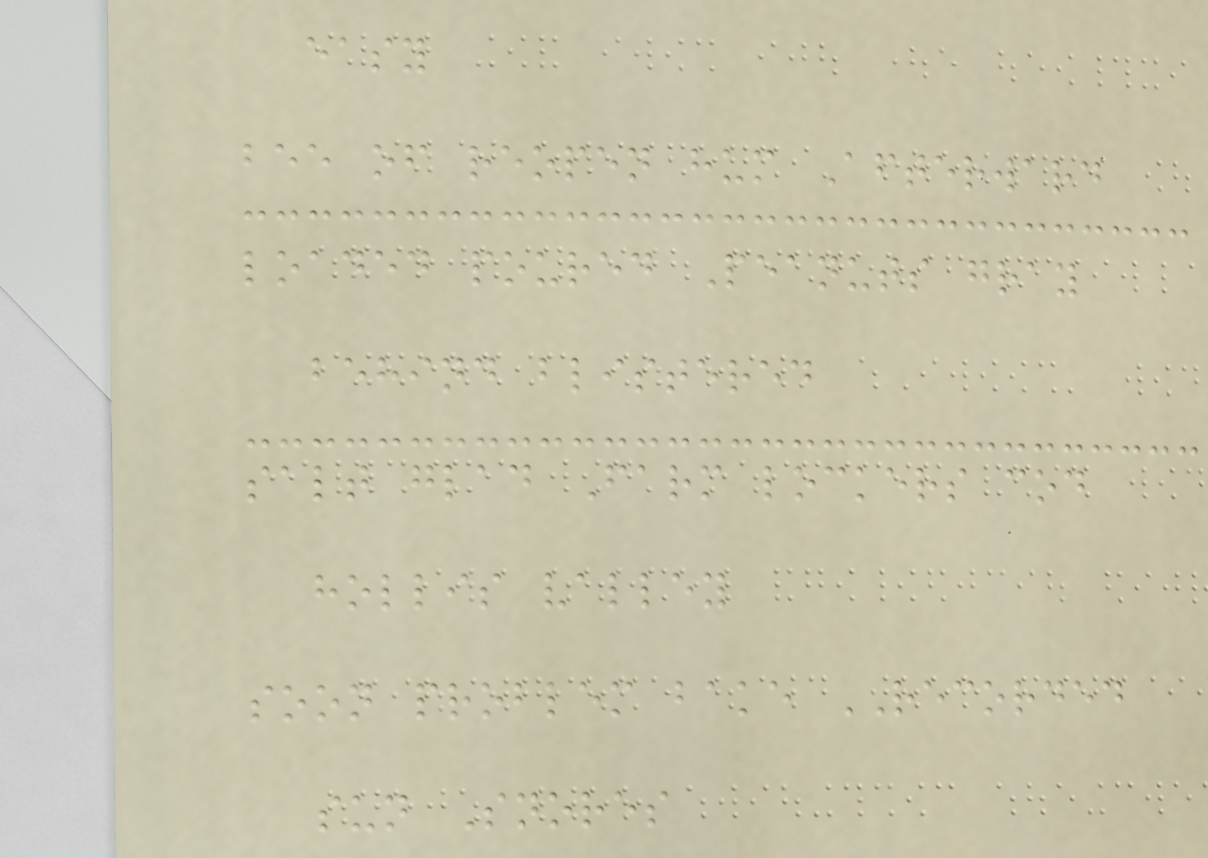easy
bee of reopen hum Afterward
loaded poured Peanuts gray
behind blistered
salt glad Farm lockers cod
hollis valley
soon problem bake RECORDED
sun Snores
